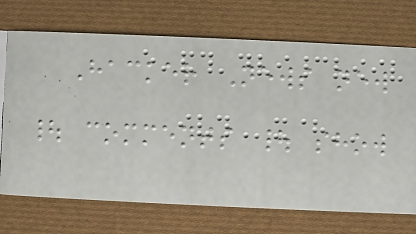Hacker News new
| comments | show
